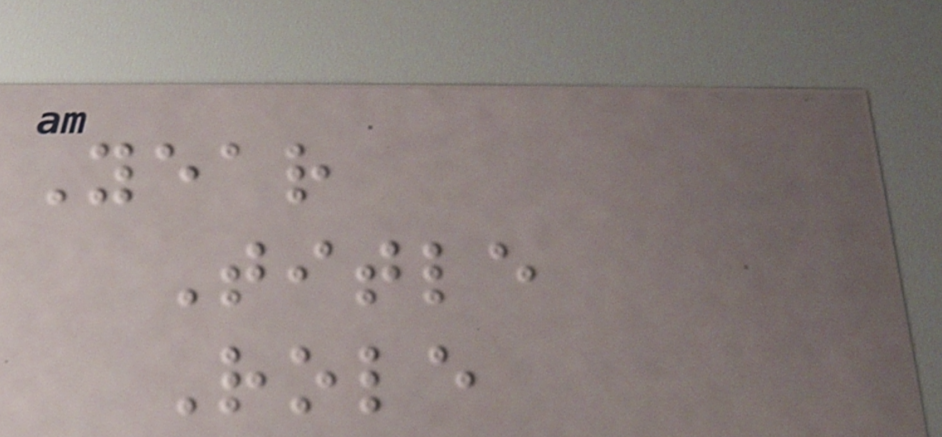Year
Title
Role
